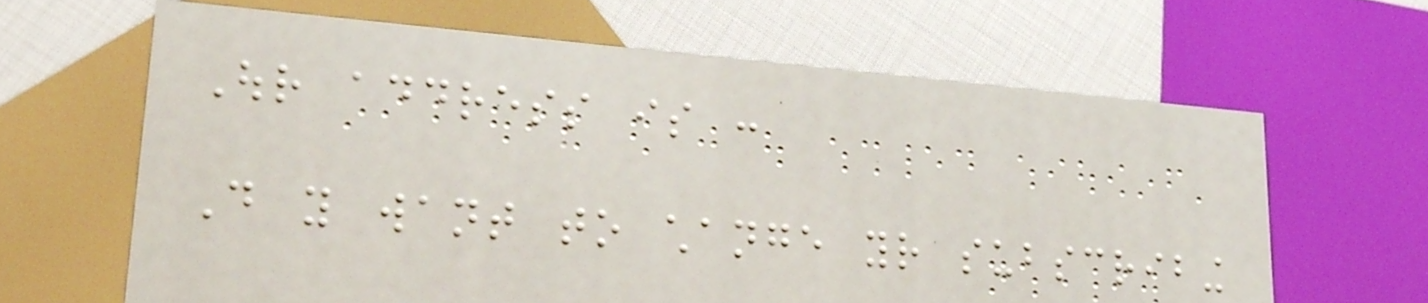Our address is :
Do you want to change your subscribing
